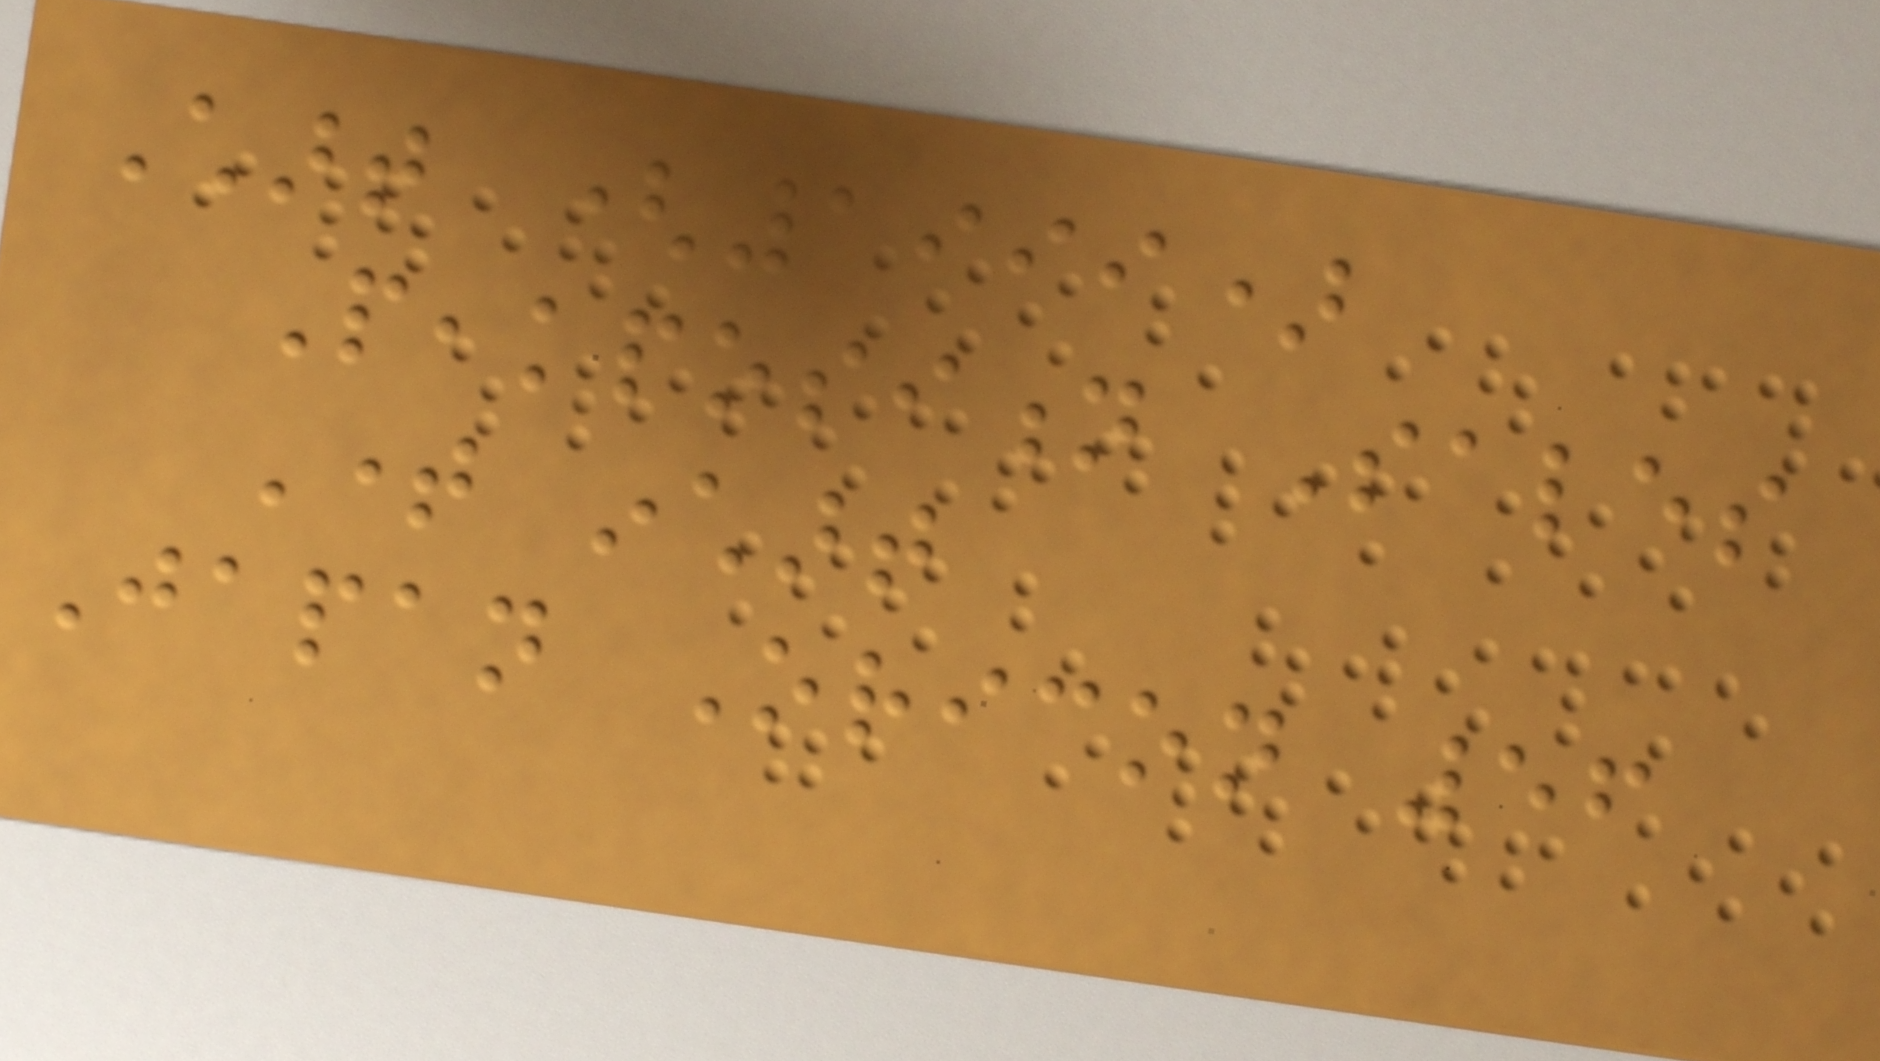Chart (1999)
Peakposition Sales
Time inchart
Japan Oricon 56
